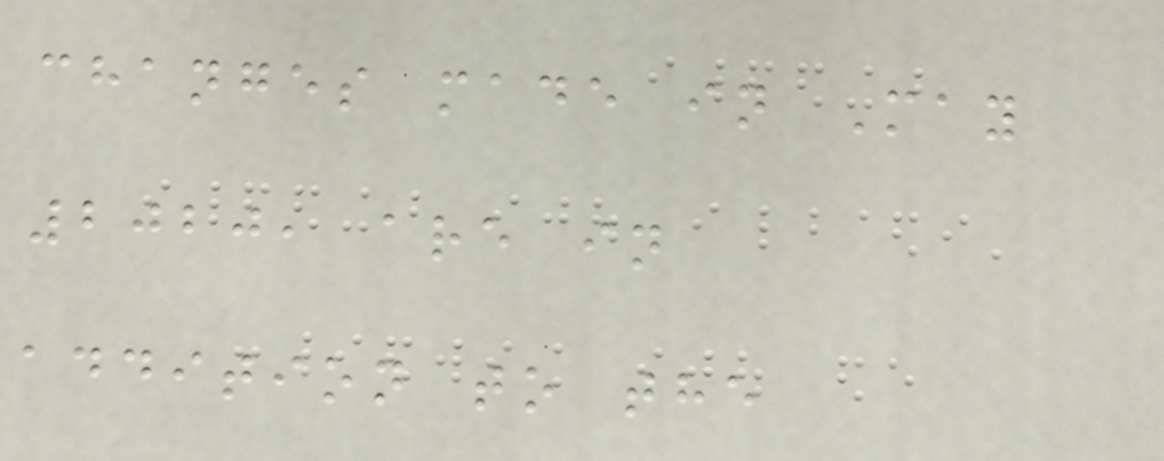changes made in May
2020, are in
addition to the
